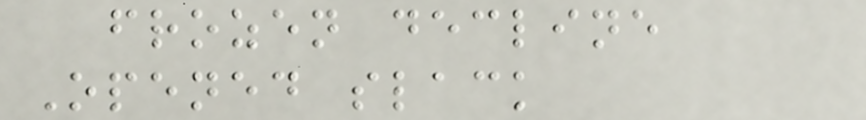frozen decline
Opened slack
